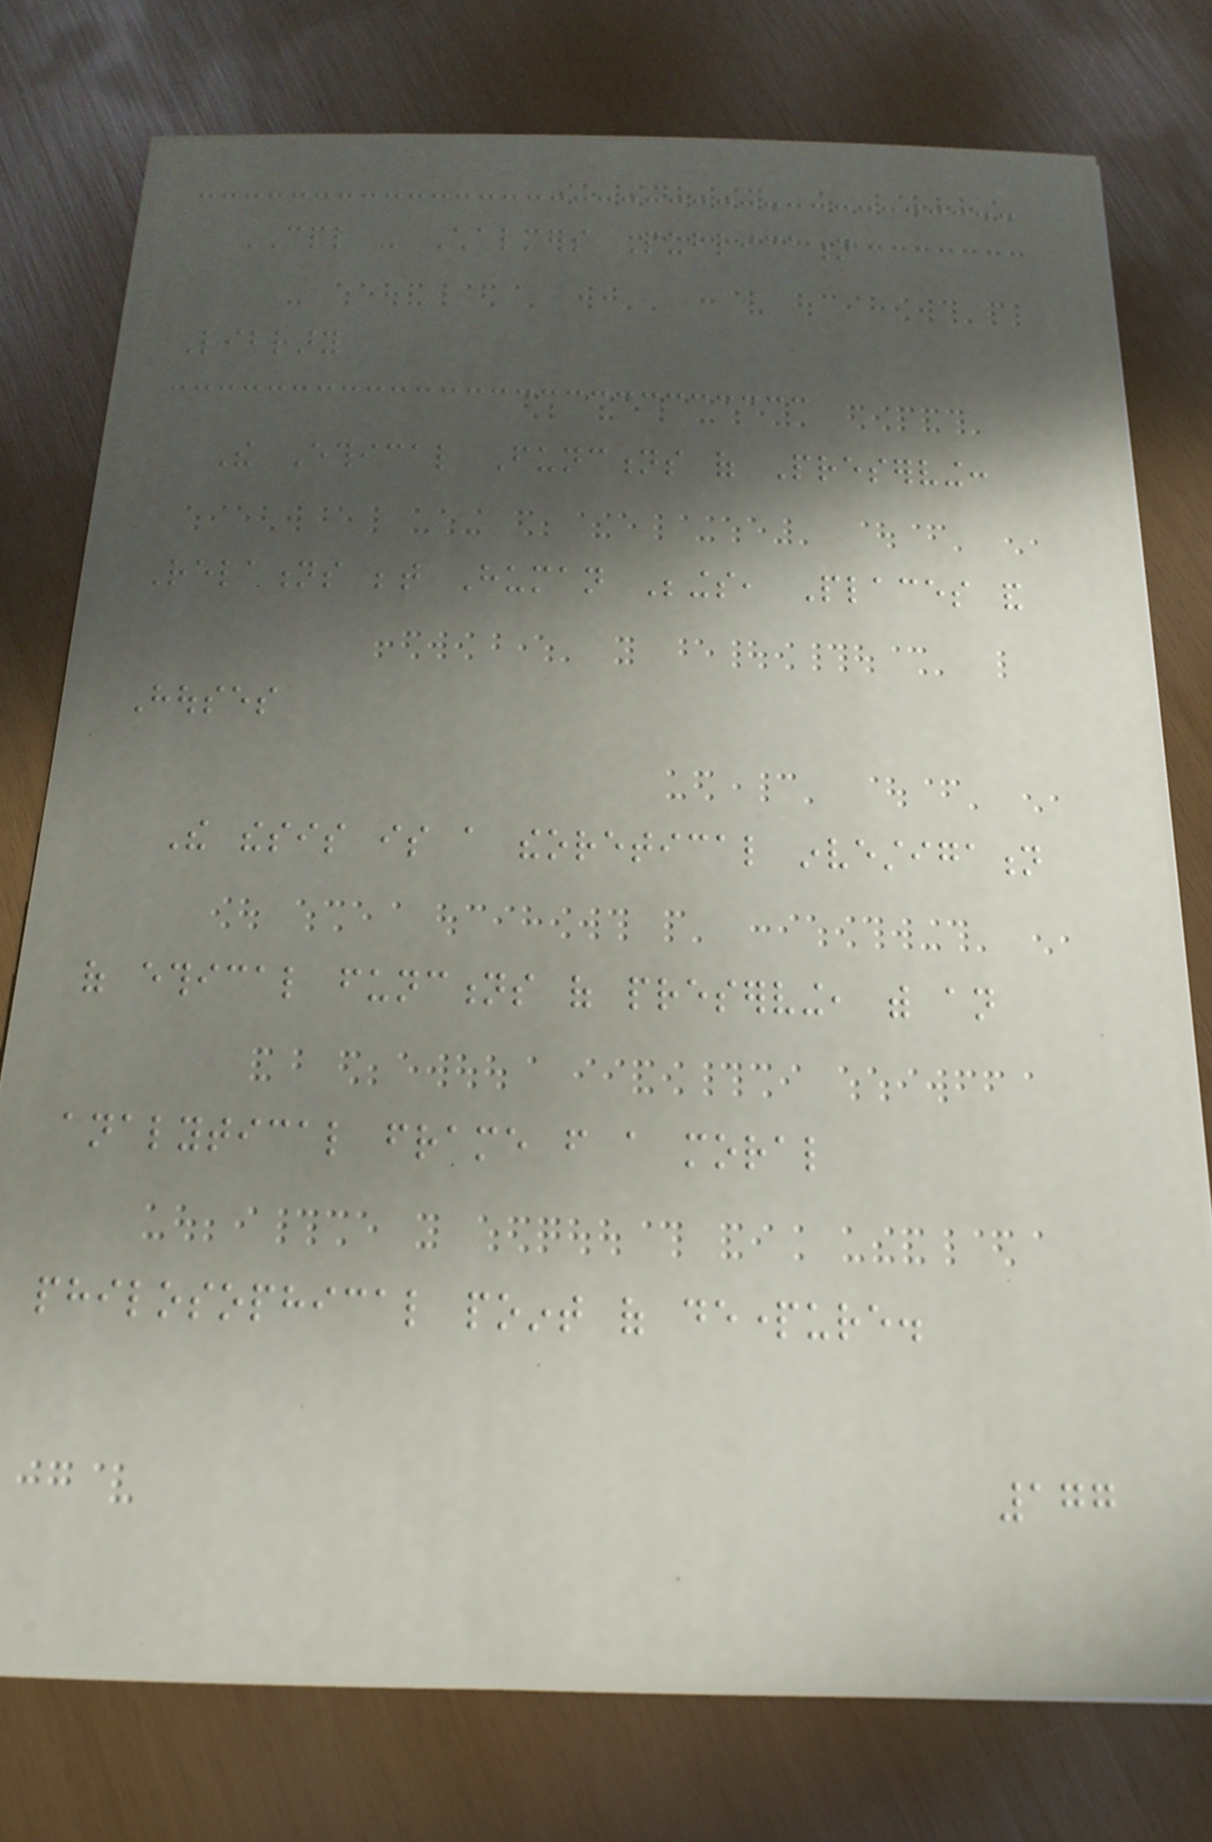CPL - Chalmers Publication
Library
The Ethical Functions of Preserving:
Relations between Human Beings, Places and
Houses
The thesis is a theoretical investigation
of ethical functions of preserving, with an
analytical frame from a moral
philosophical point of departure.
177
